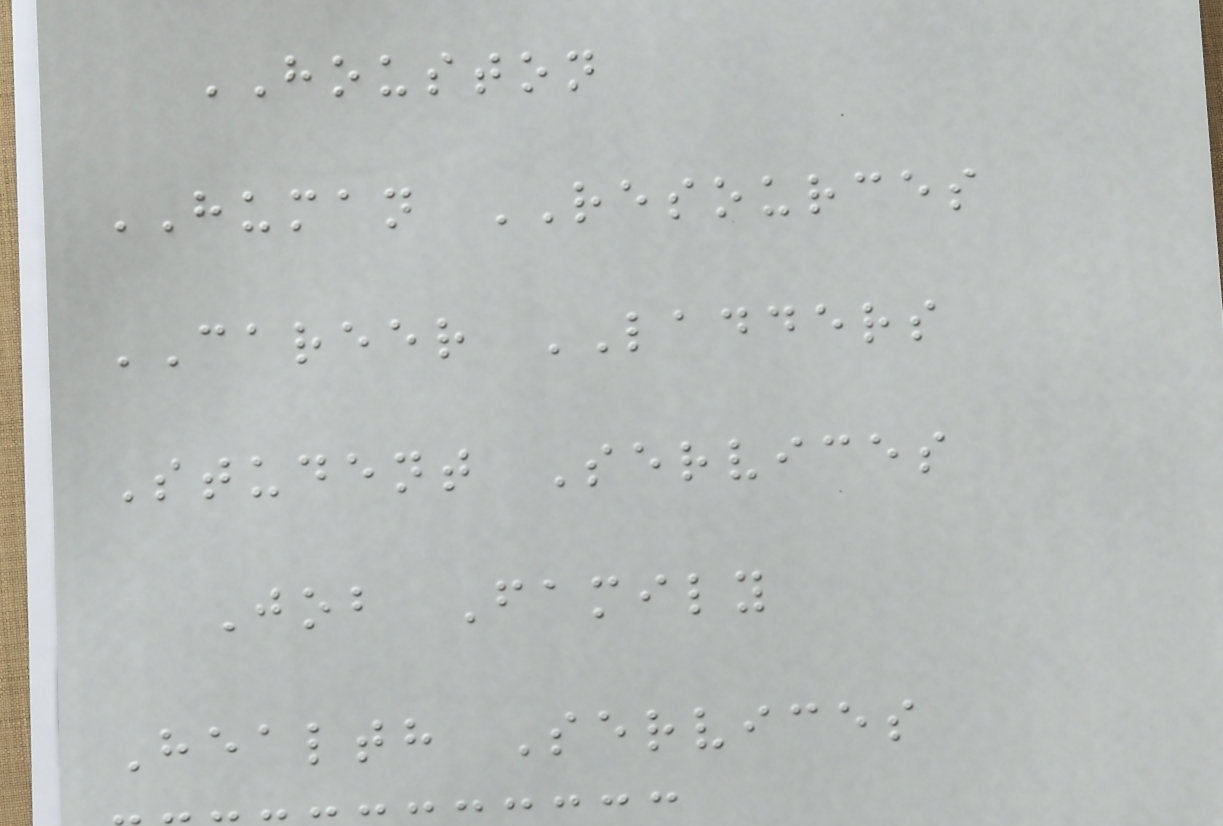HOUSTON
HUMAN RESOURCES
CAREER LADDERS
Student Services
Job Family
Health Services
